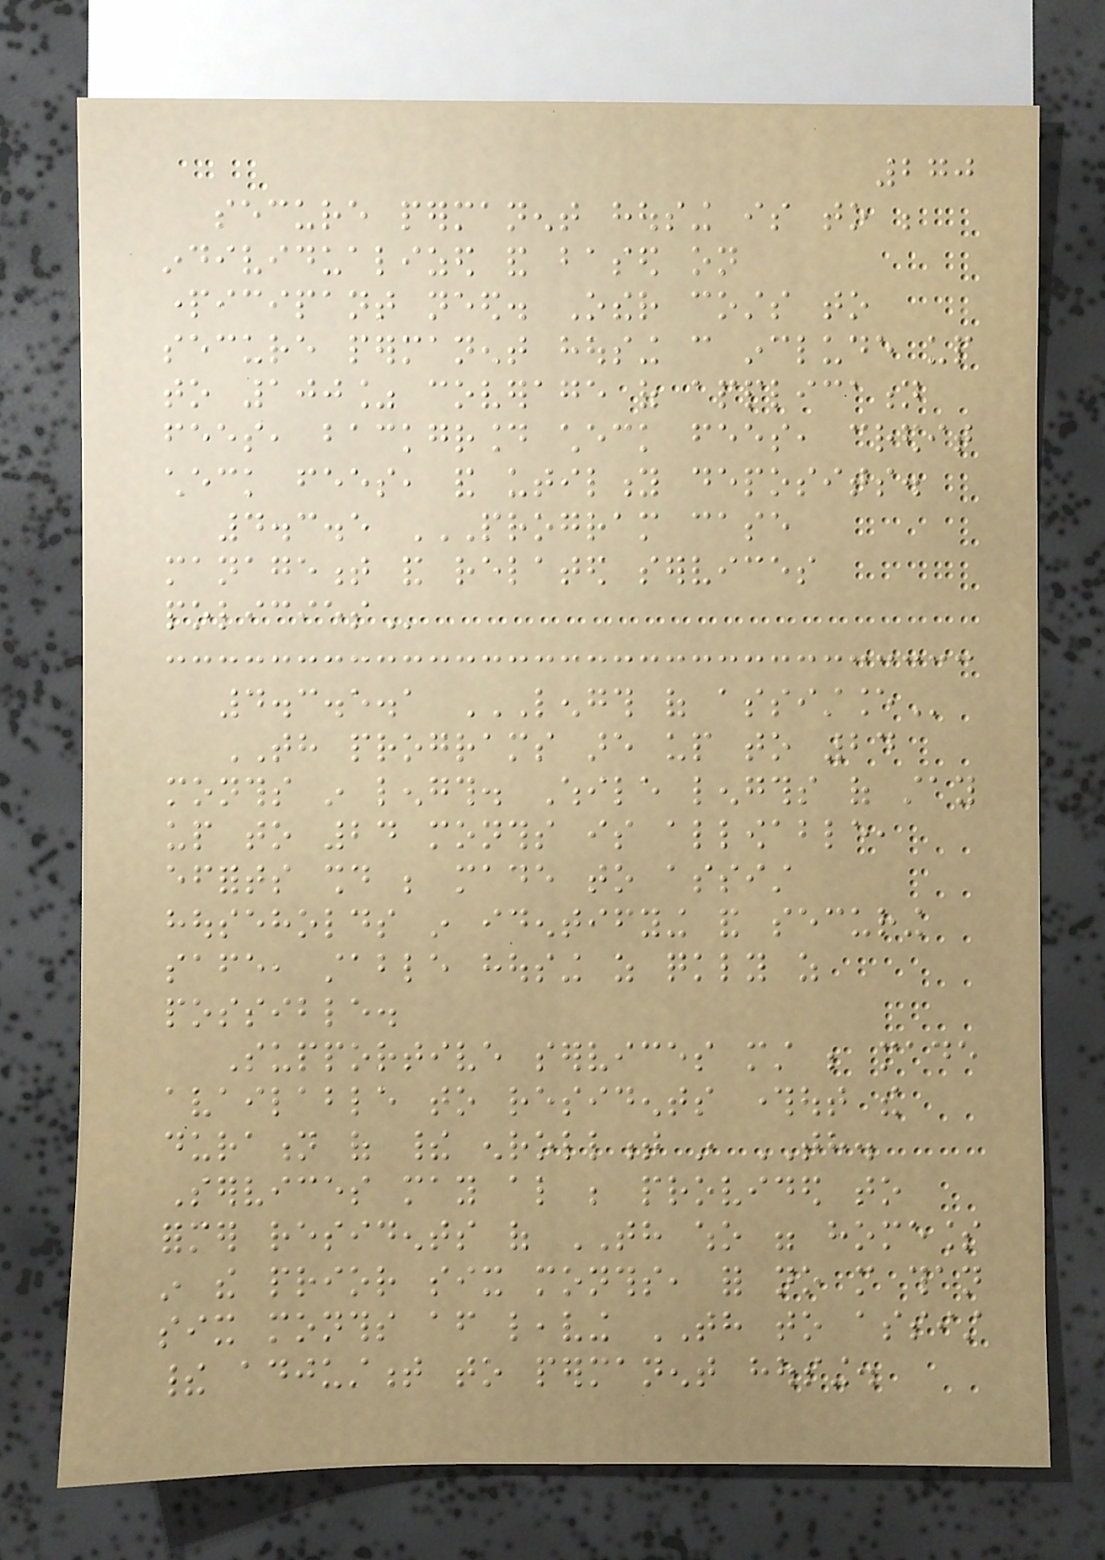270
secure permanent housing is to be
individualized and based on
participant need. Other costs to
secure permanent housing can include up
to 100% coverage of application
fees, background check fees, credit
check fees, and utility deposits.
4.3.5 PROGRAM CASE
MANAGEMENT AND RELATED SERVICES
POLICIES
4.3.5.1 LENGTH OF ASSISTANCE
TH programs are up to 24
months in length. While lengths of stay
up to 24 months is allowable,
efforts should be made to assist
households in identifying and securing
safe, stable housing as quickly as
possible.
Supportive services must be made
available to residents throughout the
duration of their enrollment in TH.
Services may also be provided to
former residents of TH who were homeless
in the prior six months, for no more than
six months after leaving TH to assist
their adjustment to permanent housing.
